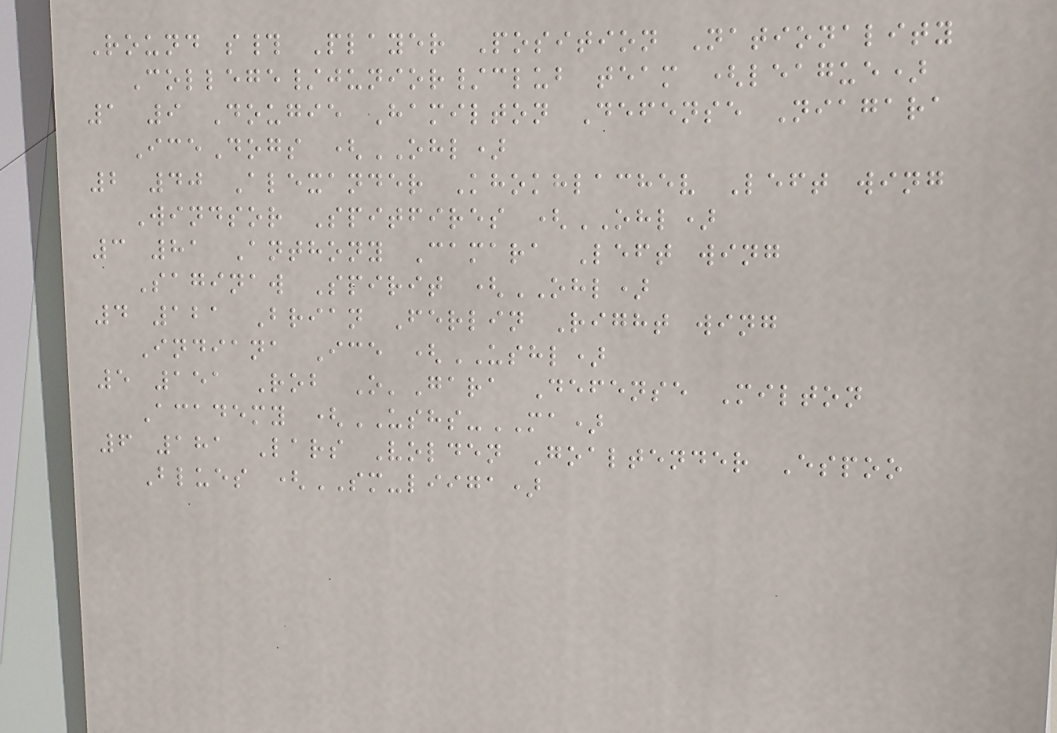Round s# Player Position Nationality
College/junior/club team (league)
1 9 Dougie Hamilton Defense Niagara
IceDogs (OHL)
2 40 Alexander Khokhlachev Left wing
Windsor Spitfires (OHL)
3 81 Anthony Camara Left wing
Saginaw Spirit (OHL)
4 121 Brian Ferlin Right wing
Indiana Ice (USHL)
5 151 Rob O'Gara Defense Milton
Academy (USHS-MA)
6 181 Lars Volden Goaltender Espoo
Blues (SM-liiga)
